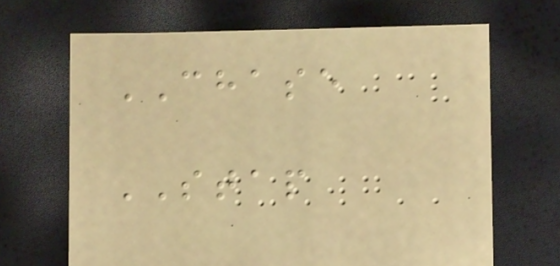CHASE
STAP
